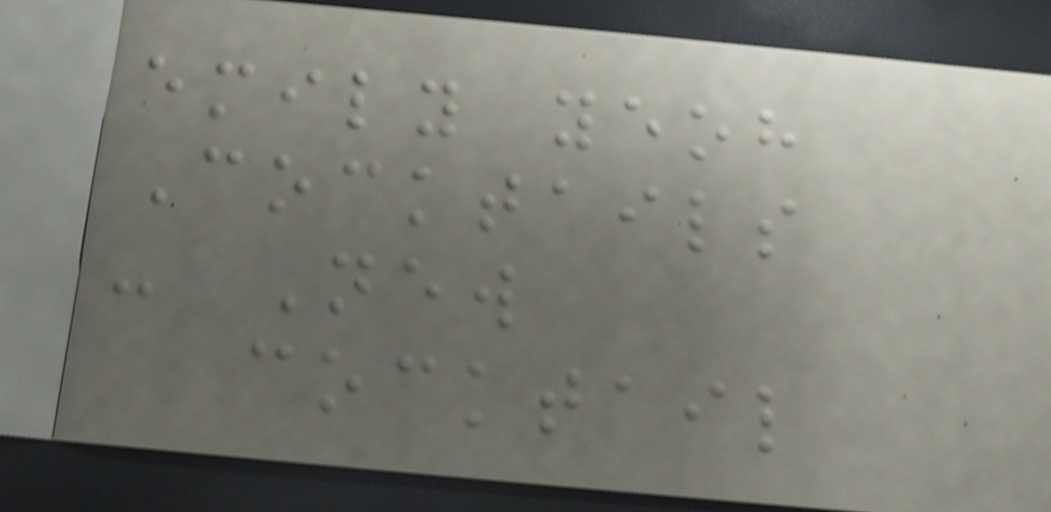emily yeoh
Cocktails
- New
cocktail
